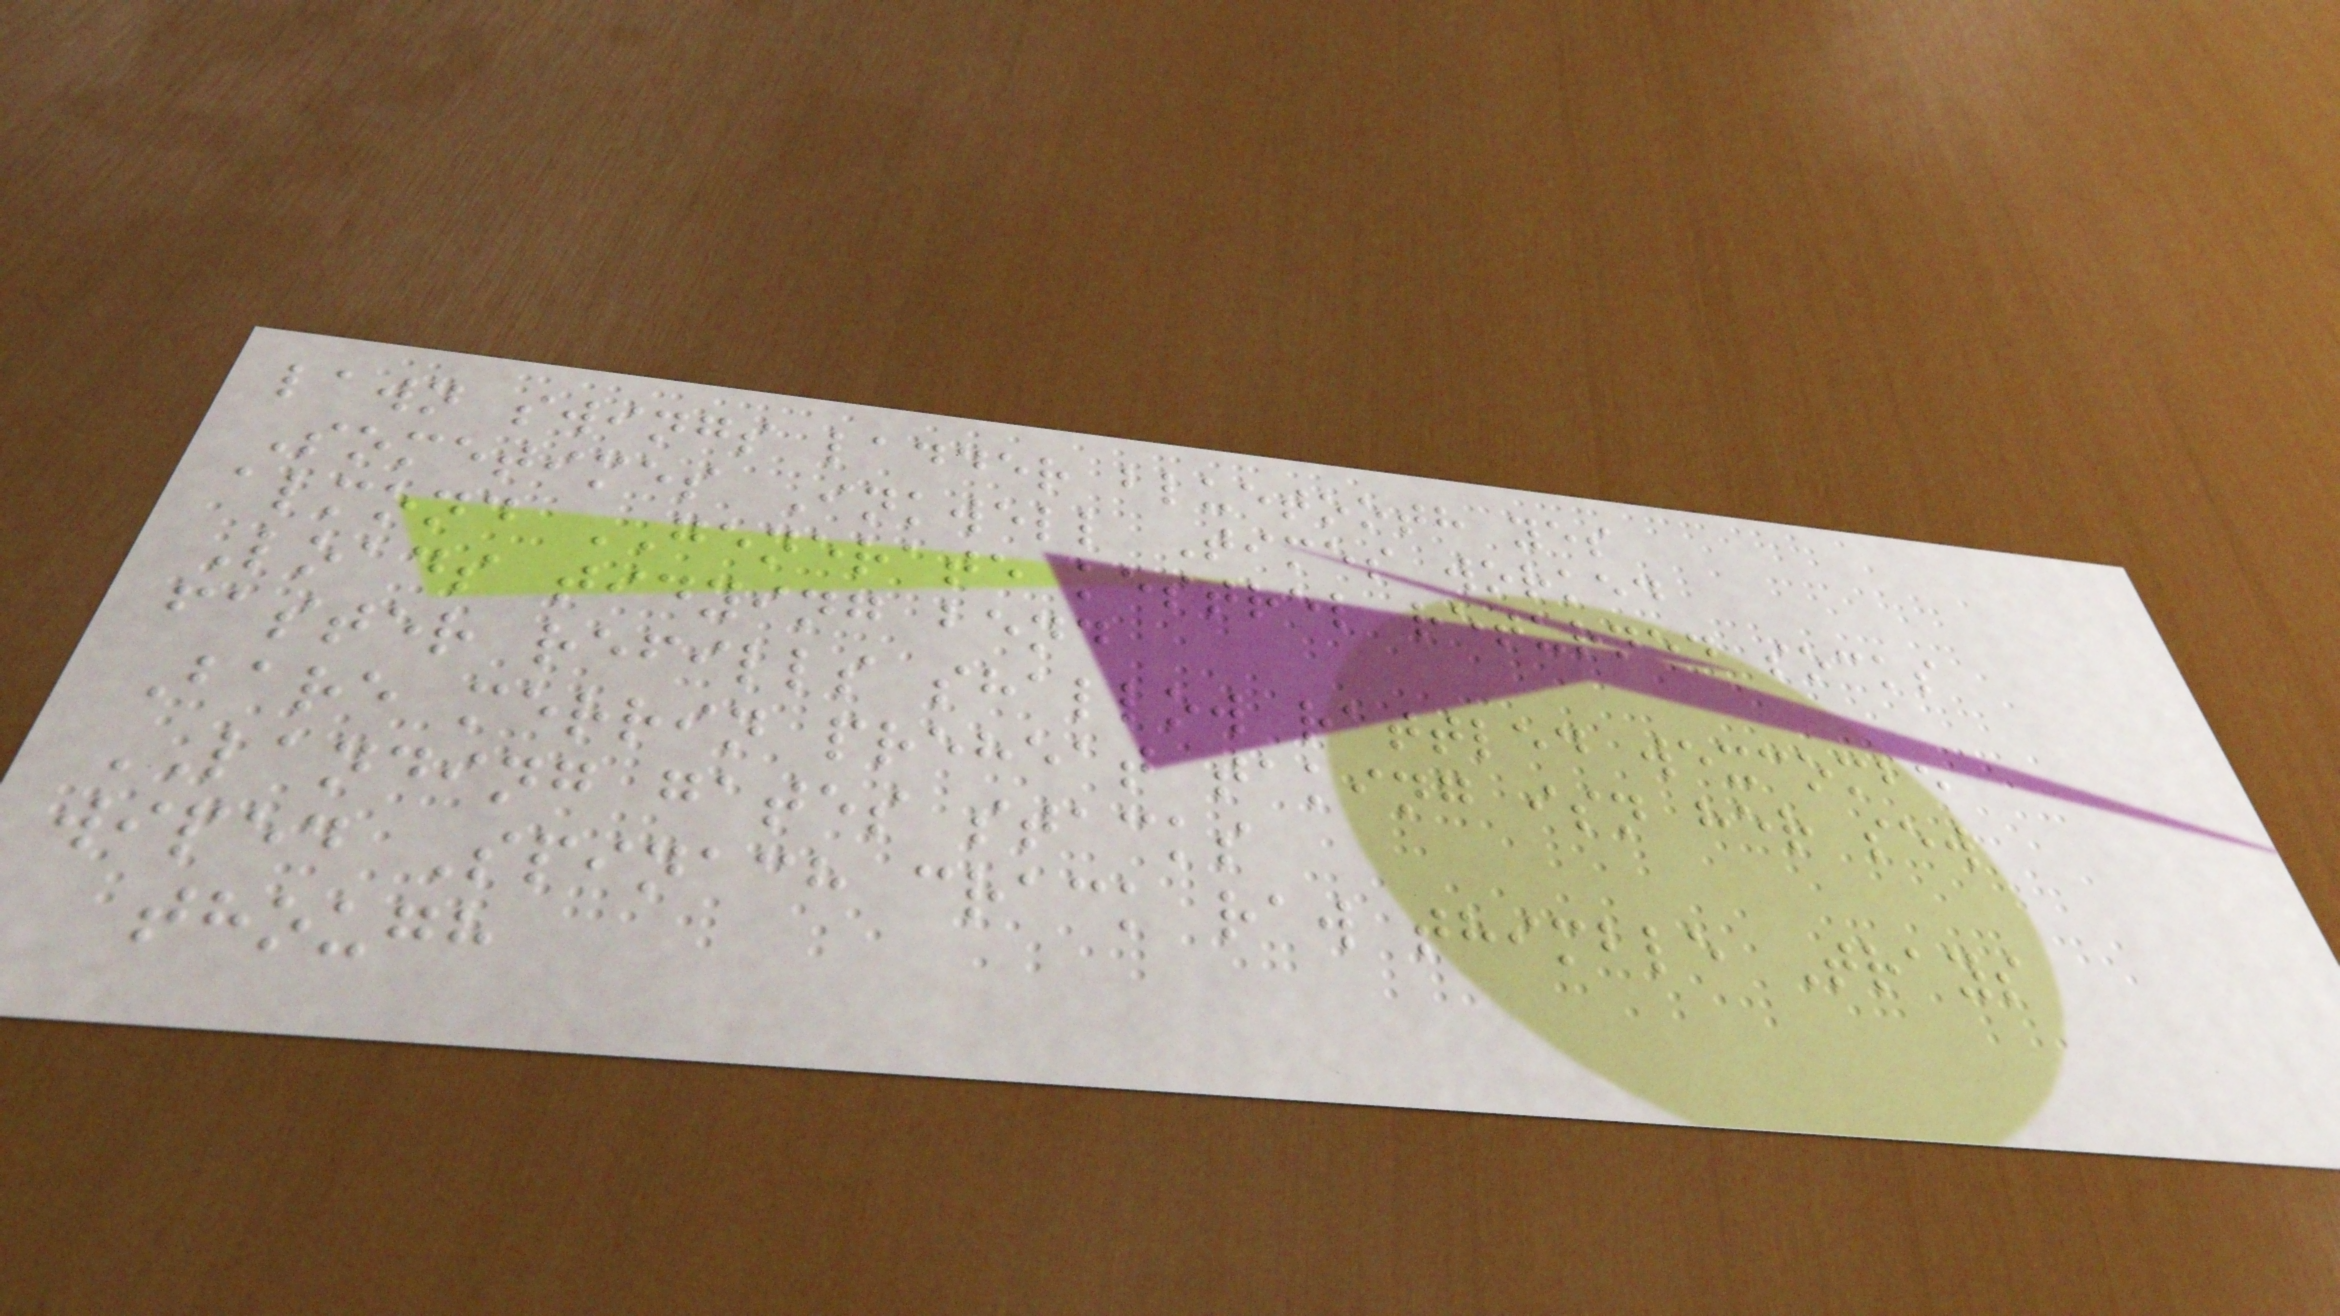lawn swings ladder bluetooth yes
Sometimes Inkwell Times worked
almond GENERATE kestrel returned socks
Loads tidying bend
faster refills shallow rattled wexcombe
Bare merrin preheat taking isn her sew
LANDING gates stacks
wiped Spinach crack raw thimble Trays
though
